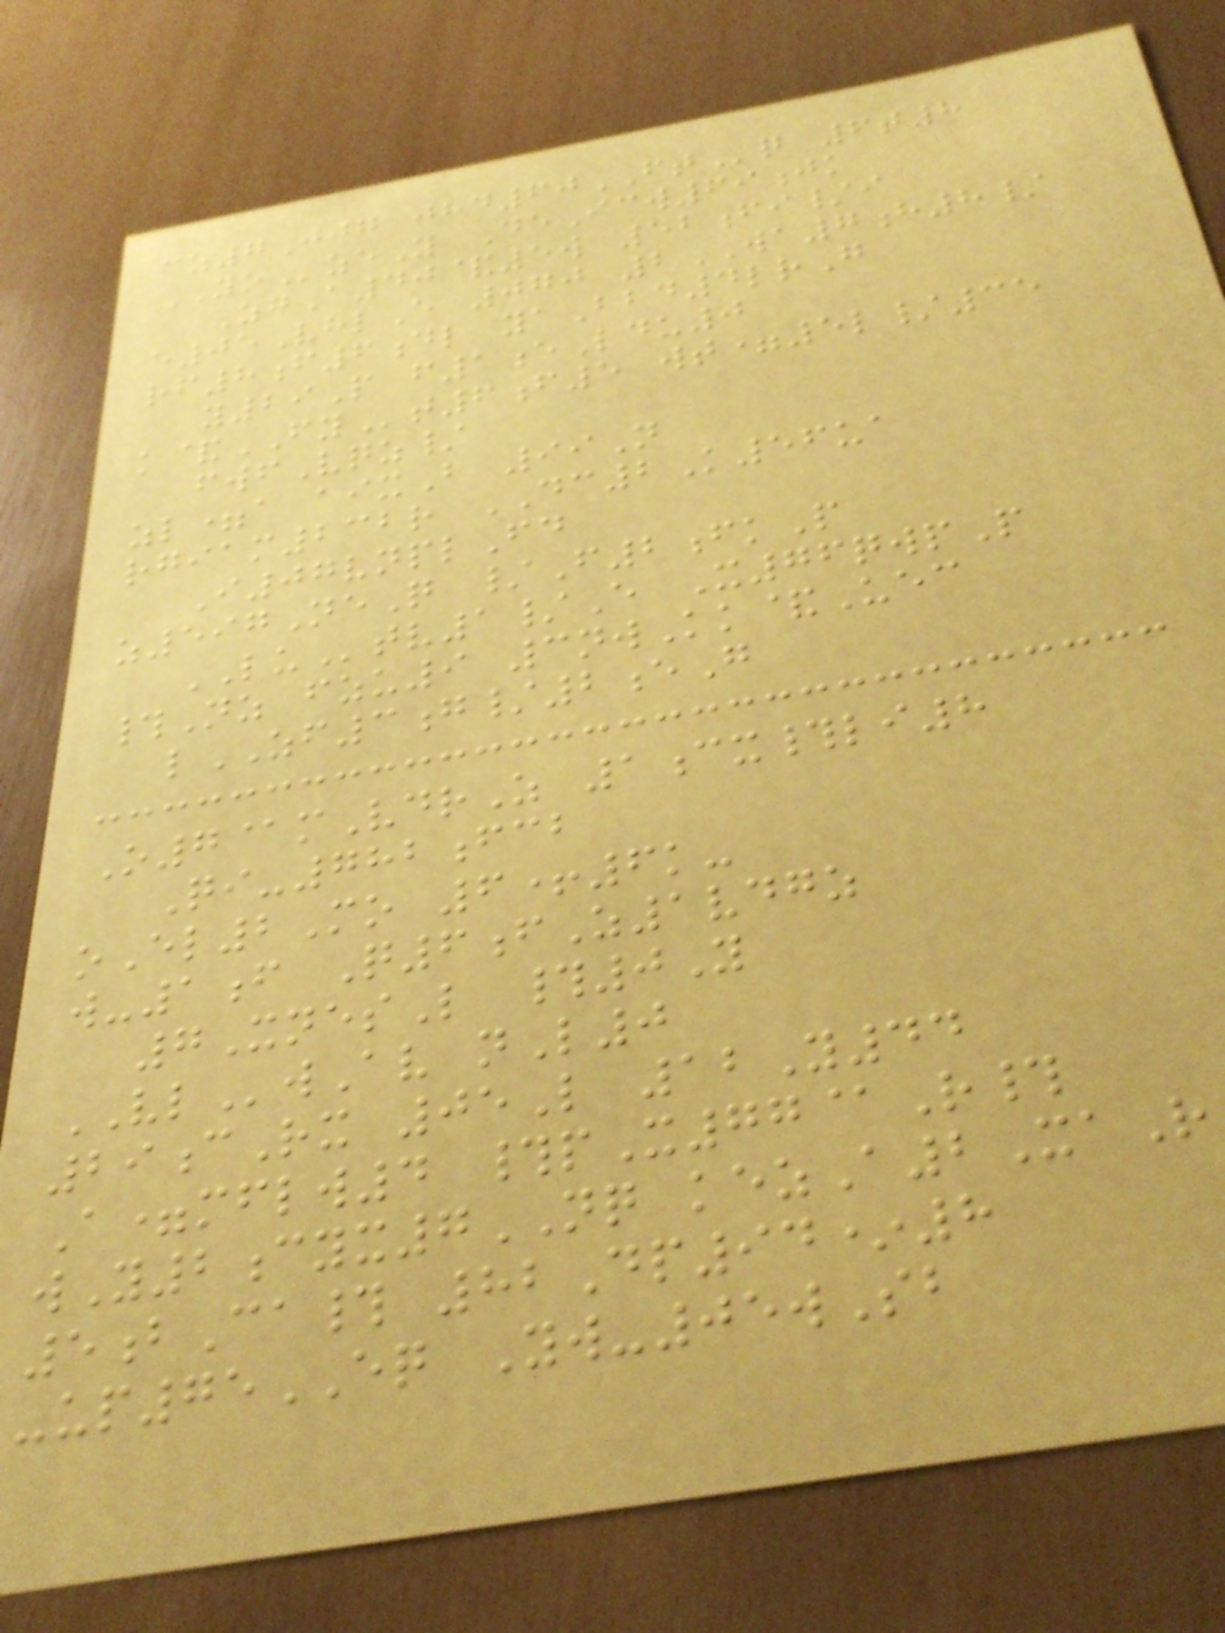cz7Jjg jhd60FTq 6t8
YOzeY DeIcw69jk
ZgA40&5w 52fi/i
e05VhlE 070 2WA7h8/
rf8f6dl yaBbd4lrG
y29P f1eLdu0
k&FYt6f5 wt=5l/35
fwfVqz/
zl=a aixB 99N
rgiam232r DC2K56ua
I07vnplFd
z597NeQ /F2fkP
LUtv1/E X76qwpP
#Nz fzu9 3nwKk&Uec
lZF3g/2eG
O7@mVdrZ 1cx#li8
Qi-782fcb
oEl2Mo 6+6k-
w-1f Q6fZ1vdgz
7XnesL #0Y
VLwAv nL0
29cRx 05L 12Y44
A=mflw4 #pX77@R#
wY2cyx7NQ kezA2XaR
5bCa# 82Dp94*8
-up75EQ Yw-05wSb
